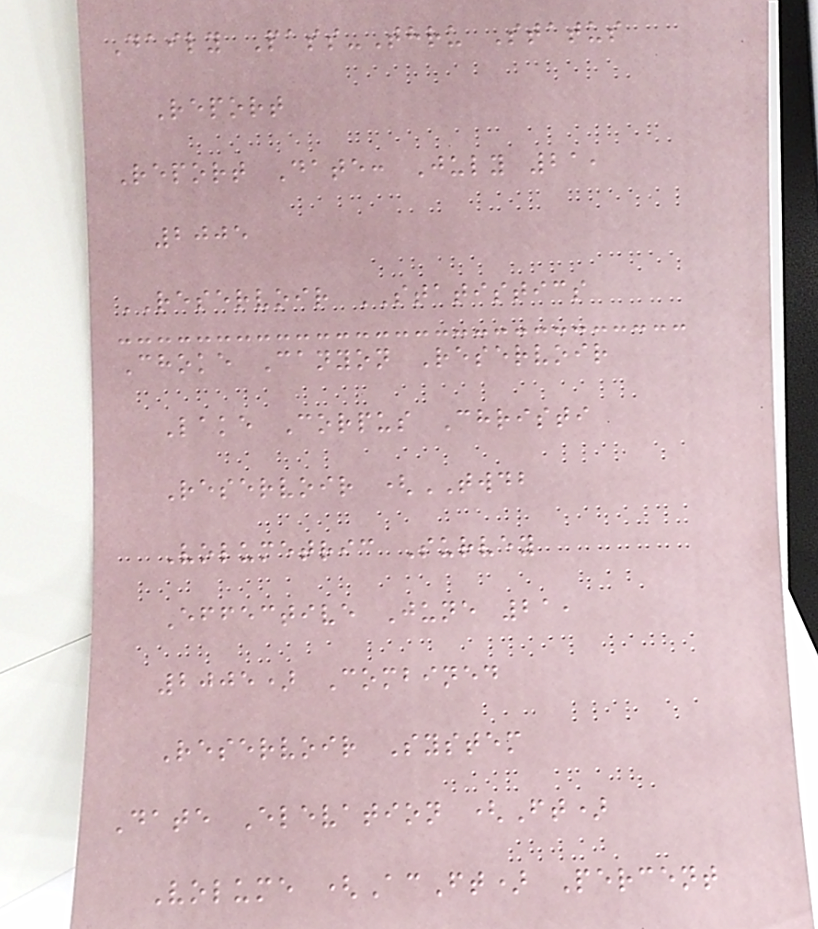Daily Pass-Thru Status
Report
Report Date: July 21,
2005
RESERVOIR STATISTICS
Choke Canyon Reservoir
Lake Corpus Christi
Reservoir (TWDB
Volumetric Survey
Effective June 21,
2005) Combined
Reservoir System
Date Elevation (Ft)
Volume (AcFt) Percent
